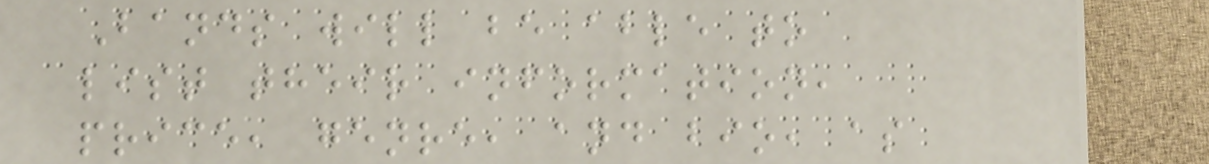Bands will be able to
list their information,
price, genre, and bio, as
